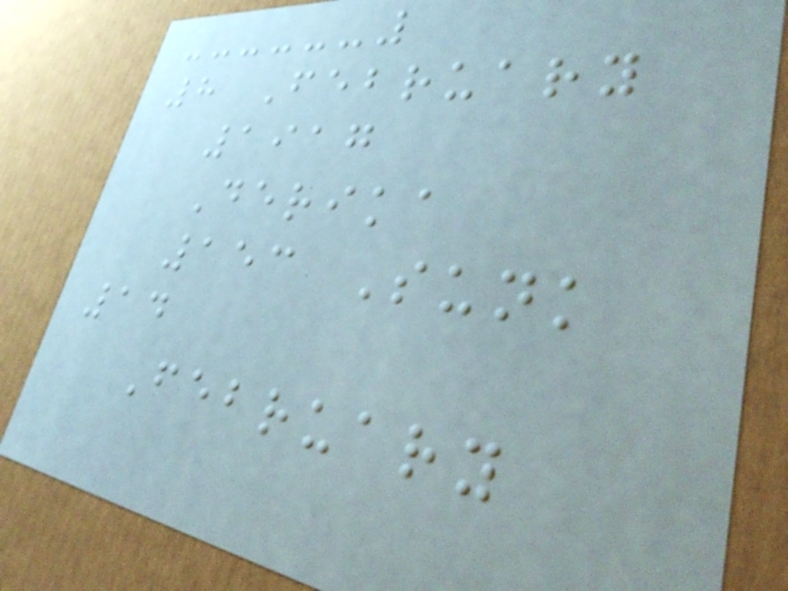8 February
1917
Derika
153 Sunk
14
February
